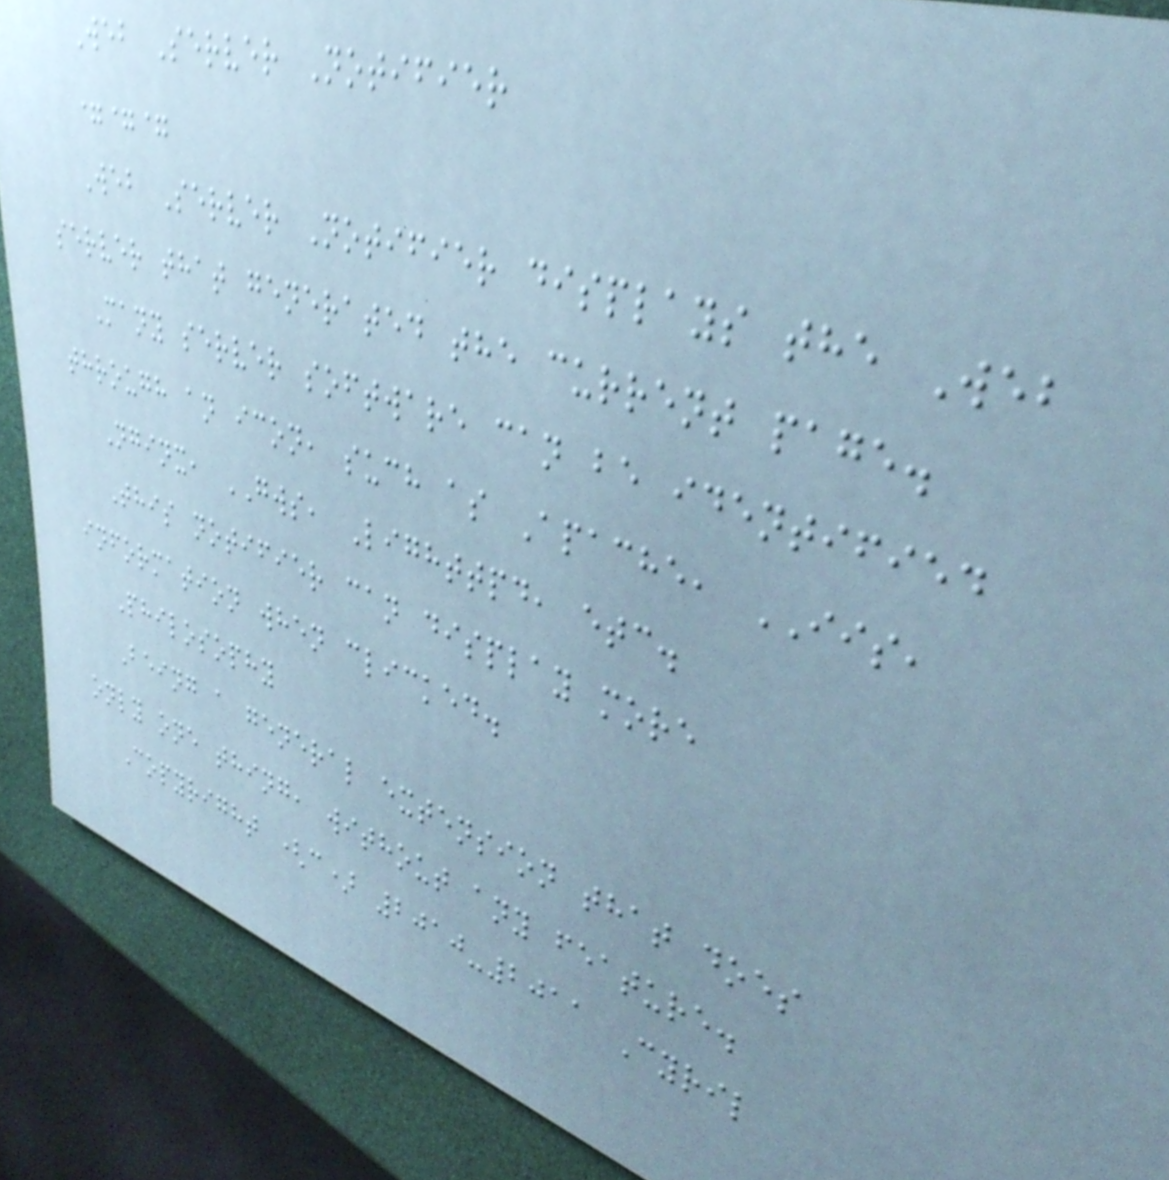Web Server Notifier
===
Web Server Notifier displays the Web
server that generated the current page.
Many server software can be identified
through an icon, such as Apache, IIS,
Nginx, GWS, Lighttpd, etc.
This notifier can display more
information when clicked.
Philosophy
Being a general extension that does
only one thing, without any feature.
Copyright (c) 2010-2011 Cyril
